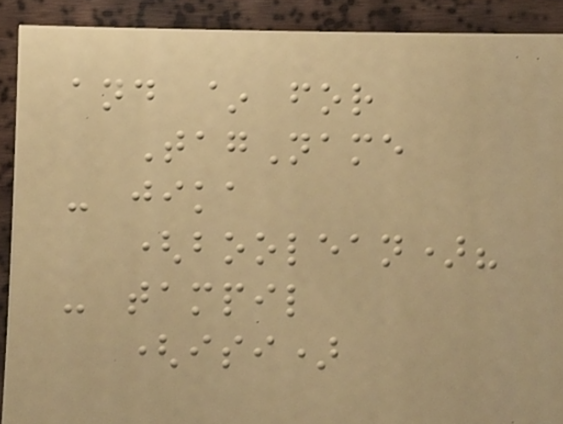and ~ for
TagName
- jika
(boolean)?
- tampil
(isi)
